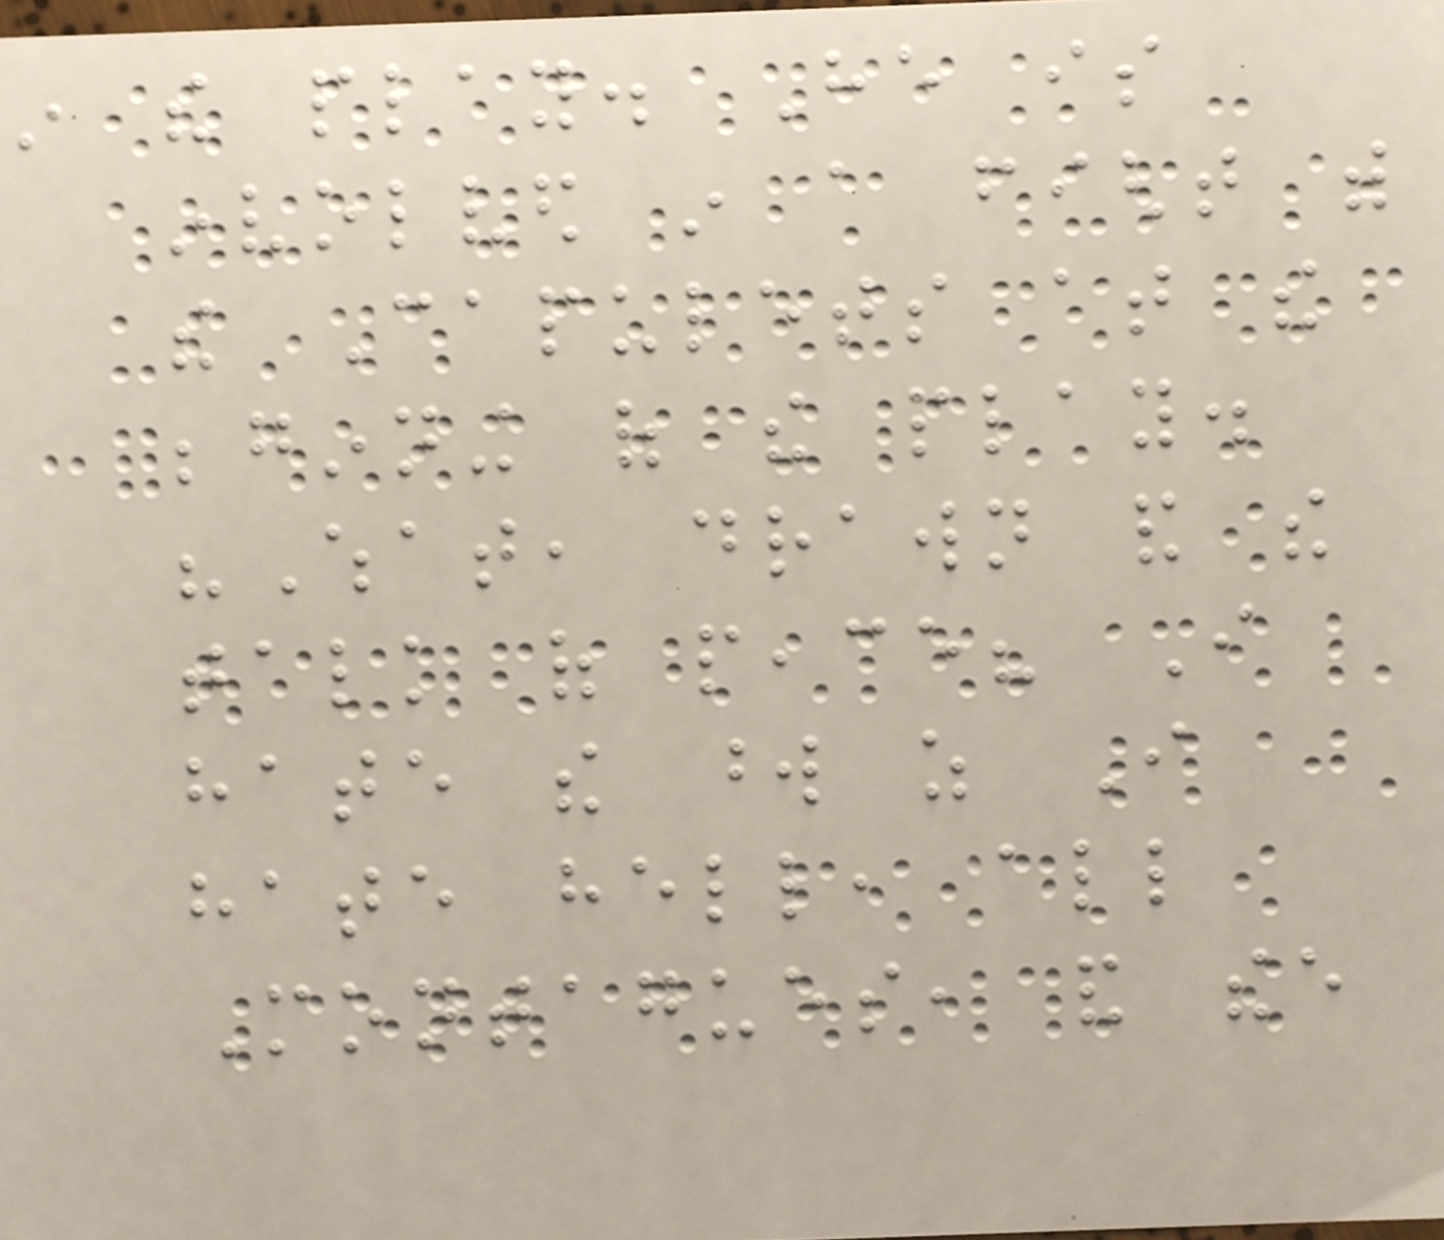in the play. He is
involved in a fight with
the Capulets at the
beginning of the play.
"What, drawn and the
talk of peace? I
hate the word as I
hate hell, all
Montagues, and thee
